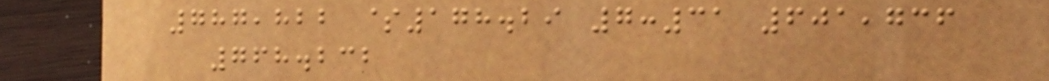787,822 $178.29 7:31 601,736
768.232
